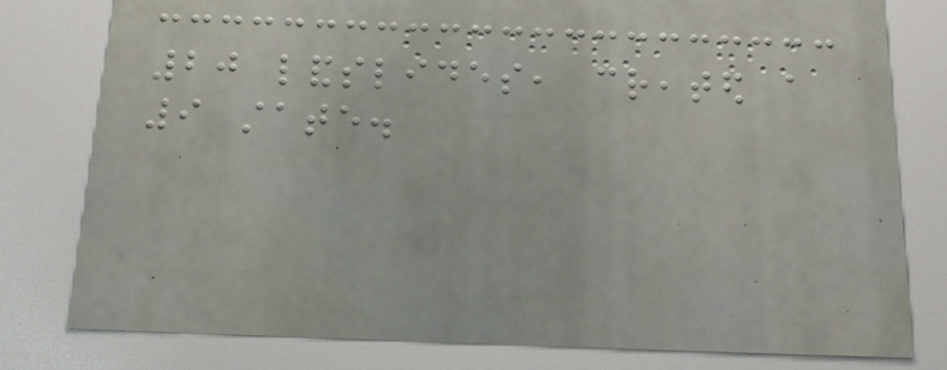20 landslides, created a
9 state.
